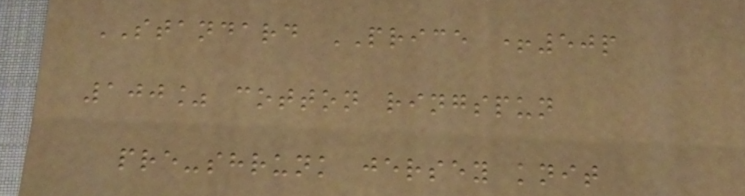STANDARD PRICE +50p
100% cotton ringspun
pre-shrunk jersey knit
